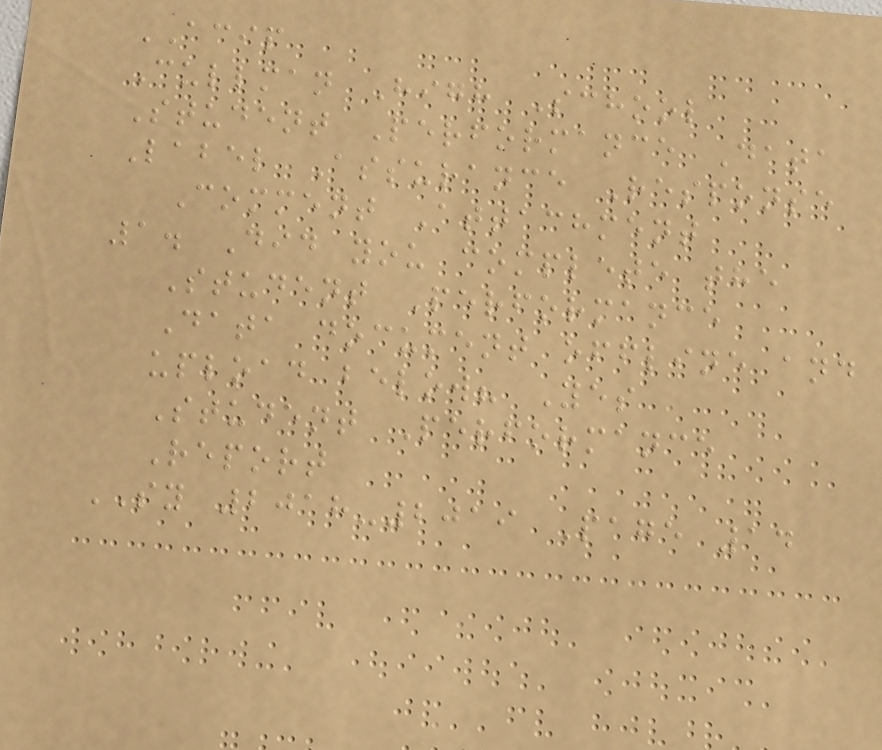ACIP
Cullman High School
Student Performance Data
Label Assurance Response
Comment Attachment
1. Did you complete the
Student Performance
Data document offline and
upload below? Yes
Student Performance
Report
SY 2018-2019 Page 14
